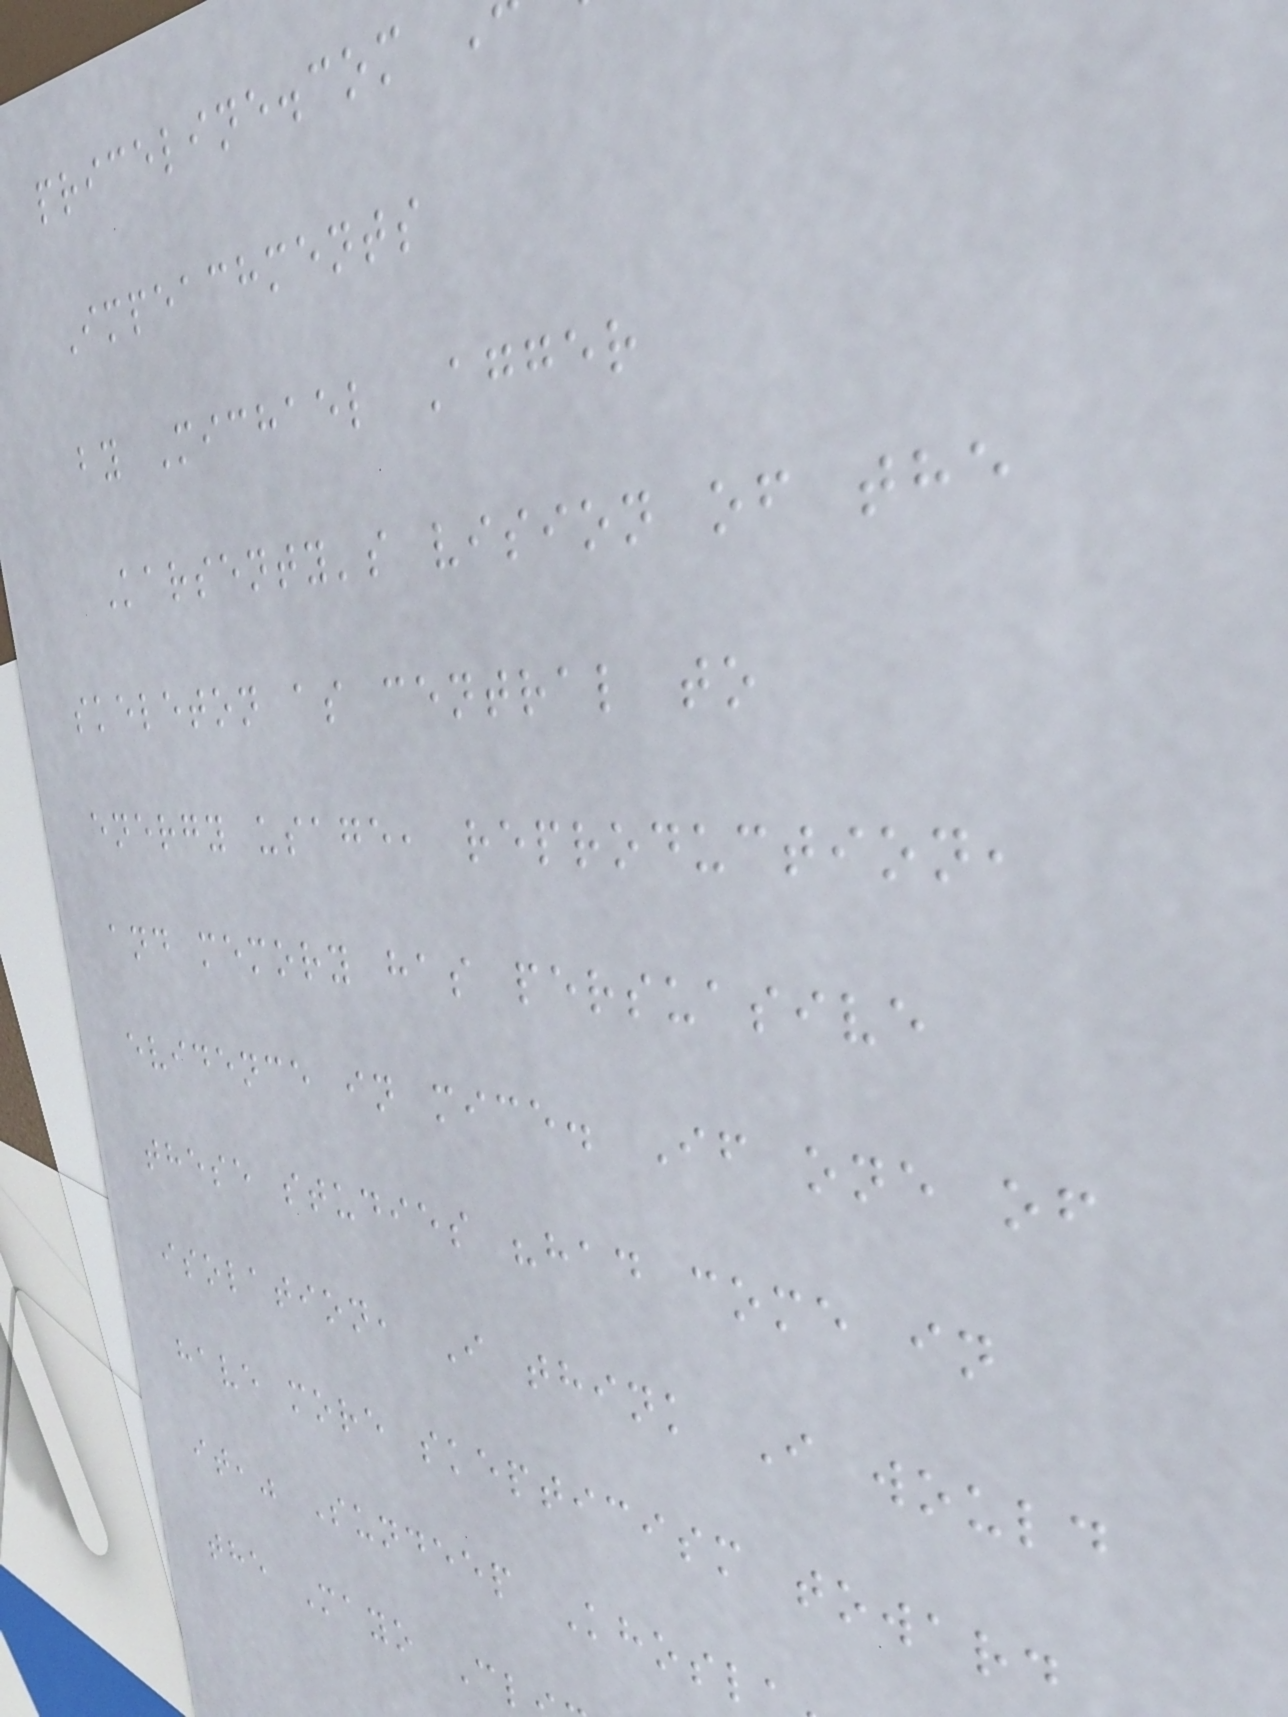priceline.com
Impeachments
by Michael Agger
Karsenty's vision of the
skeleton as central to
energy usage, reproduction,
and memory has persuasive
evidence in mice. If one of
these studies "had come in
isolation, I think I would
have more skepticism toward
it," Sundeep Khosl
the Mayo Cl
